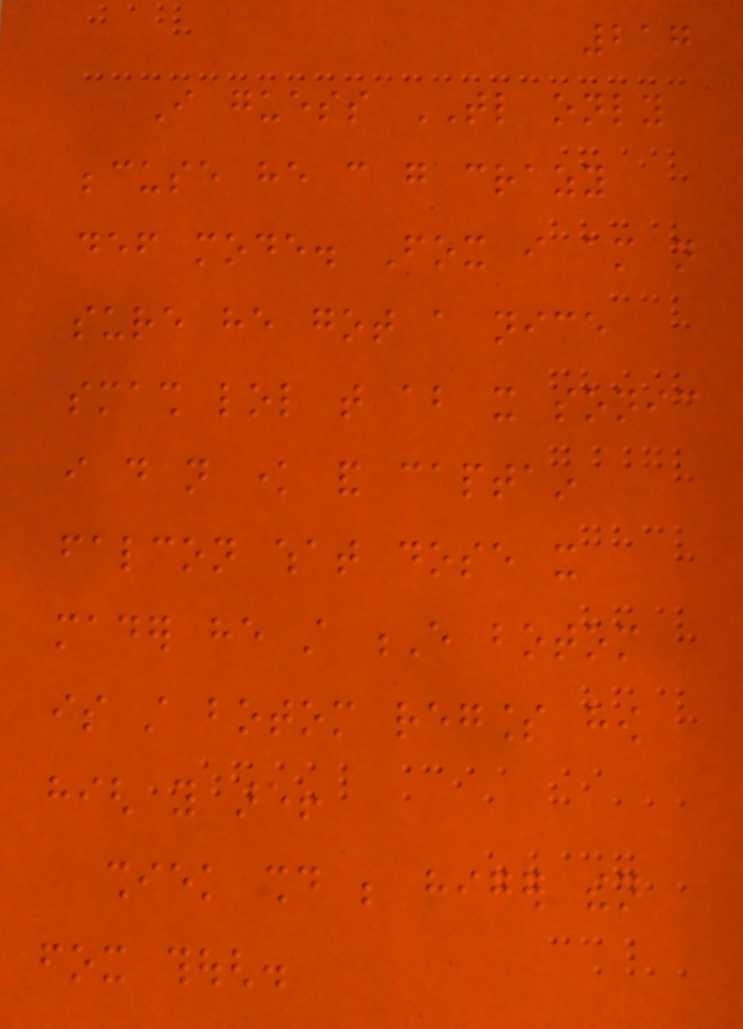217
I guess TL only
becuse he can go crazy
def mode. Fox i am not
sure he got a nice
smash lol that about it sonic
i do not know and captain
falcon what dose it
mader he still E botom
is still botom regless how
high you are!
shiek should be higer then
fox though.
